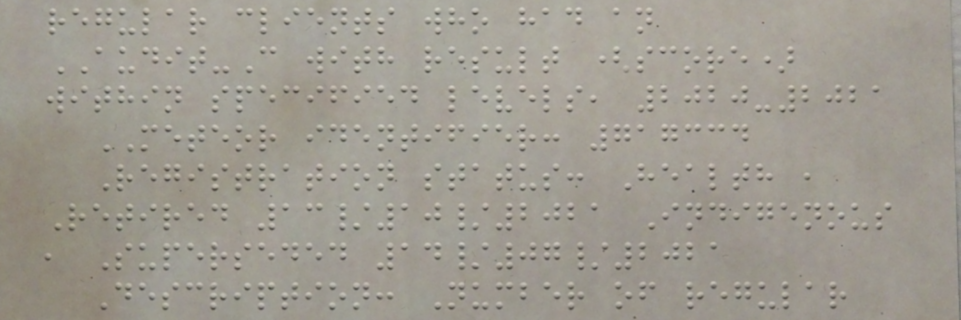regular clients who had an
AUDIT-C with result (score)
within specified levels, 2020-2021
METEOR identifier: 717334
Registration status: Health ,
Retired 13/10/2021 Indigenous
, Superseded 14/07/2021
Description: Number of regular
